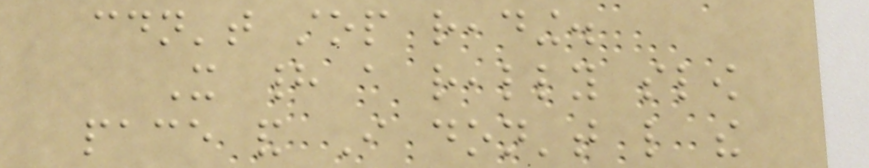couldn't stop reading.
It had a really slow
pace and I don't like the
